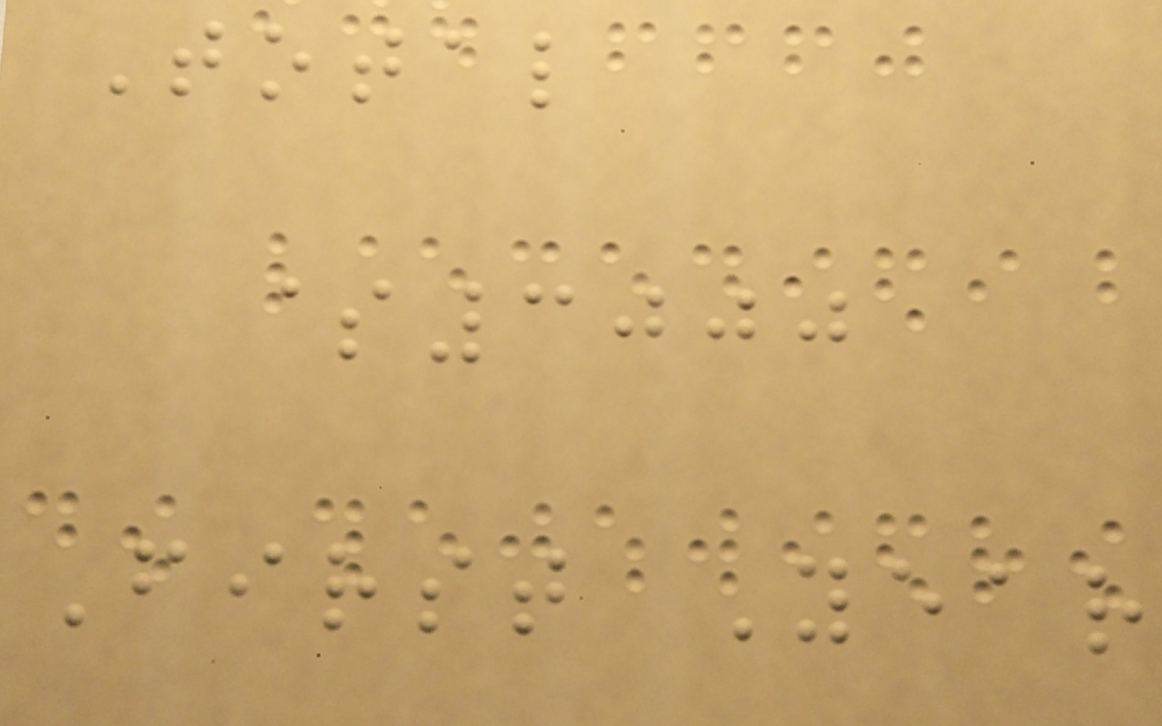Total
$3000
First Year
